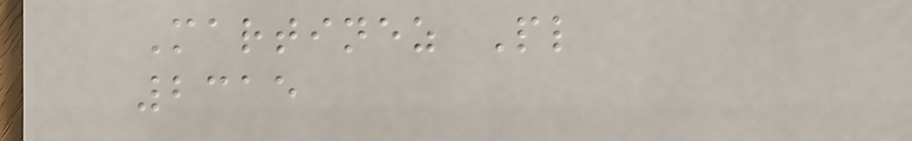Martinez Pl
2315
